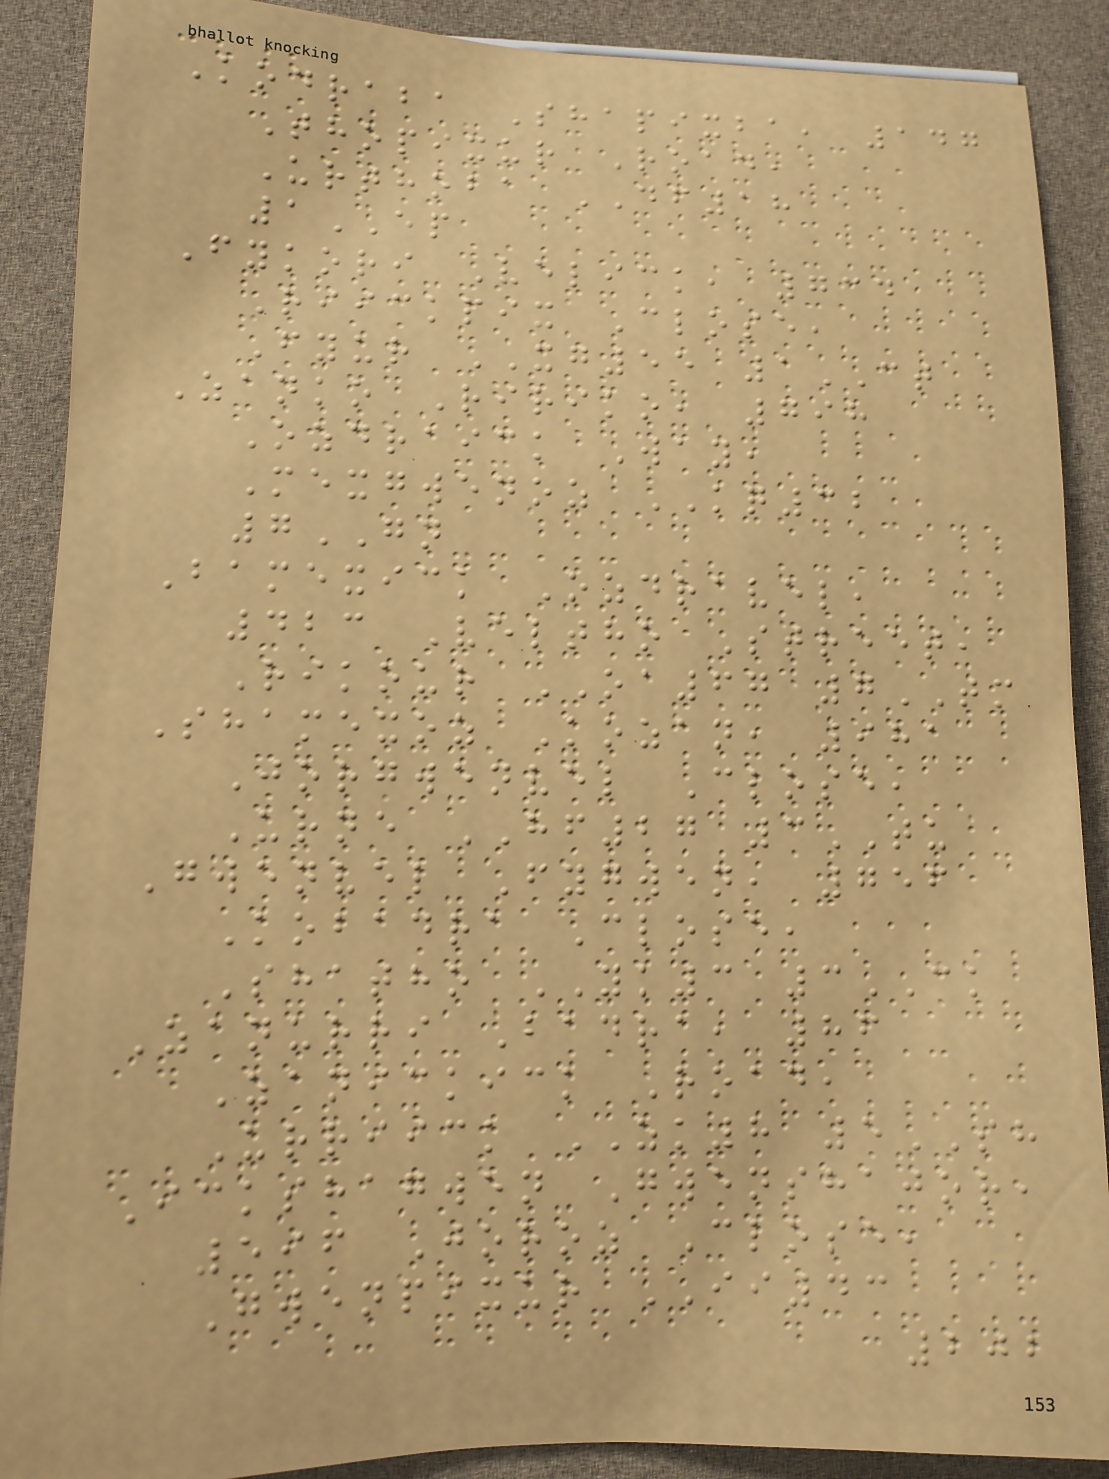Kodraba Shapixba, 147
Thopixur Road,
Urthoba DF18
1EP
Fykori Velick, 734
Riickpix Close,
Fyur XG55 1CT
Zanko Ririko, 798
Ozdraick Way,
Mexgwenoz KQ32
7GN
Bamexick Ozdravel,
423 Veltho Street,
Rikour OA67 7TM
Shamexoz Kozan, 981
Jorgwenvel Close,
Urne HF27 3TU
Gwenvel Fygwen, 756
Kobadra Close,
Shatho YK3 3CK
Zanurri Badra, 86
Zanickick Road,
Urriick ZK8 5SH
Ickshagwen Gwenshajor,
596 Joroz Close,
Gwenpixur II43
202
